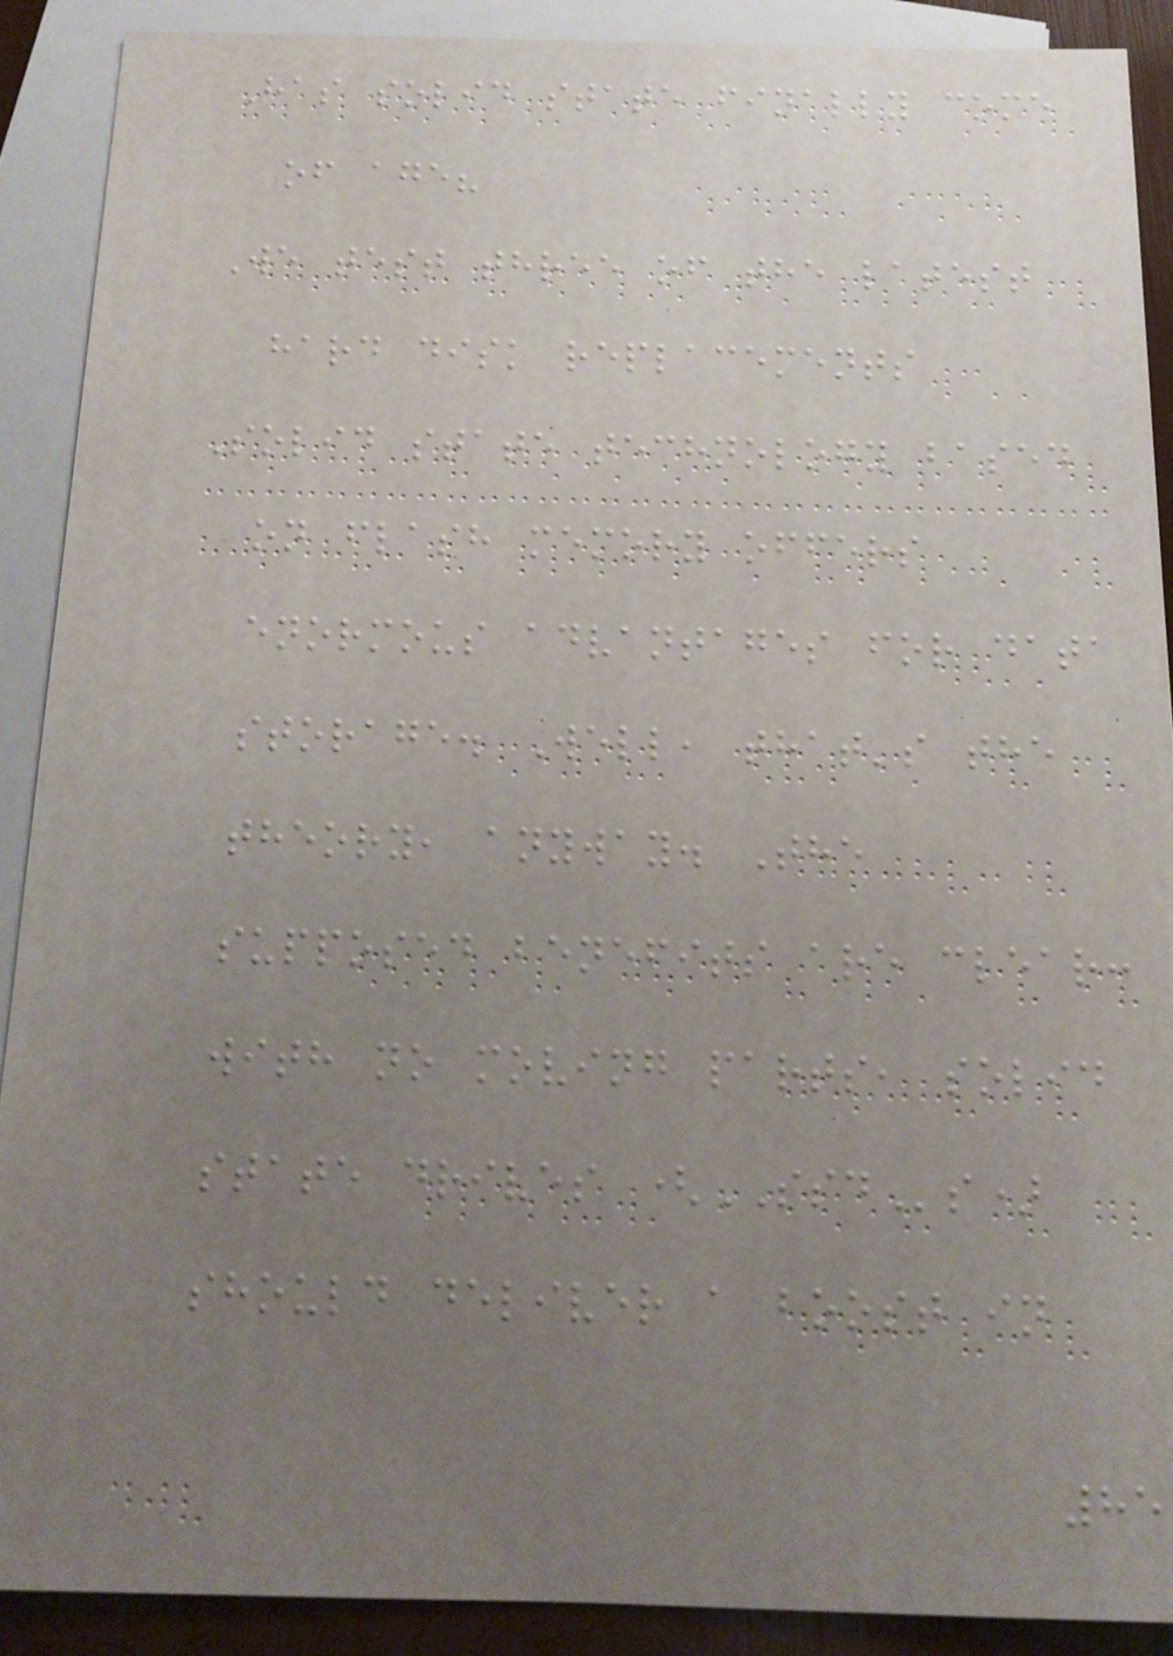Has solid state finally come
of age?
We test three of the latest
hard disk replacements
Solid state technology based
on flash memory offers
enormous advantages for data
storage. Well, that's the
theory, anyway. The
supposed benefits are clear:
with no moving parts, solid
state drives (SSDs)
should deliver a boost in
85
